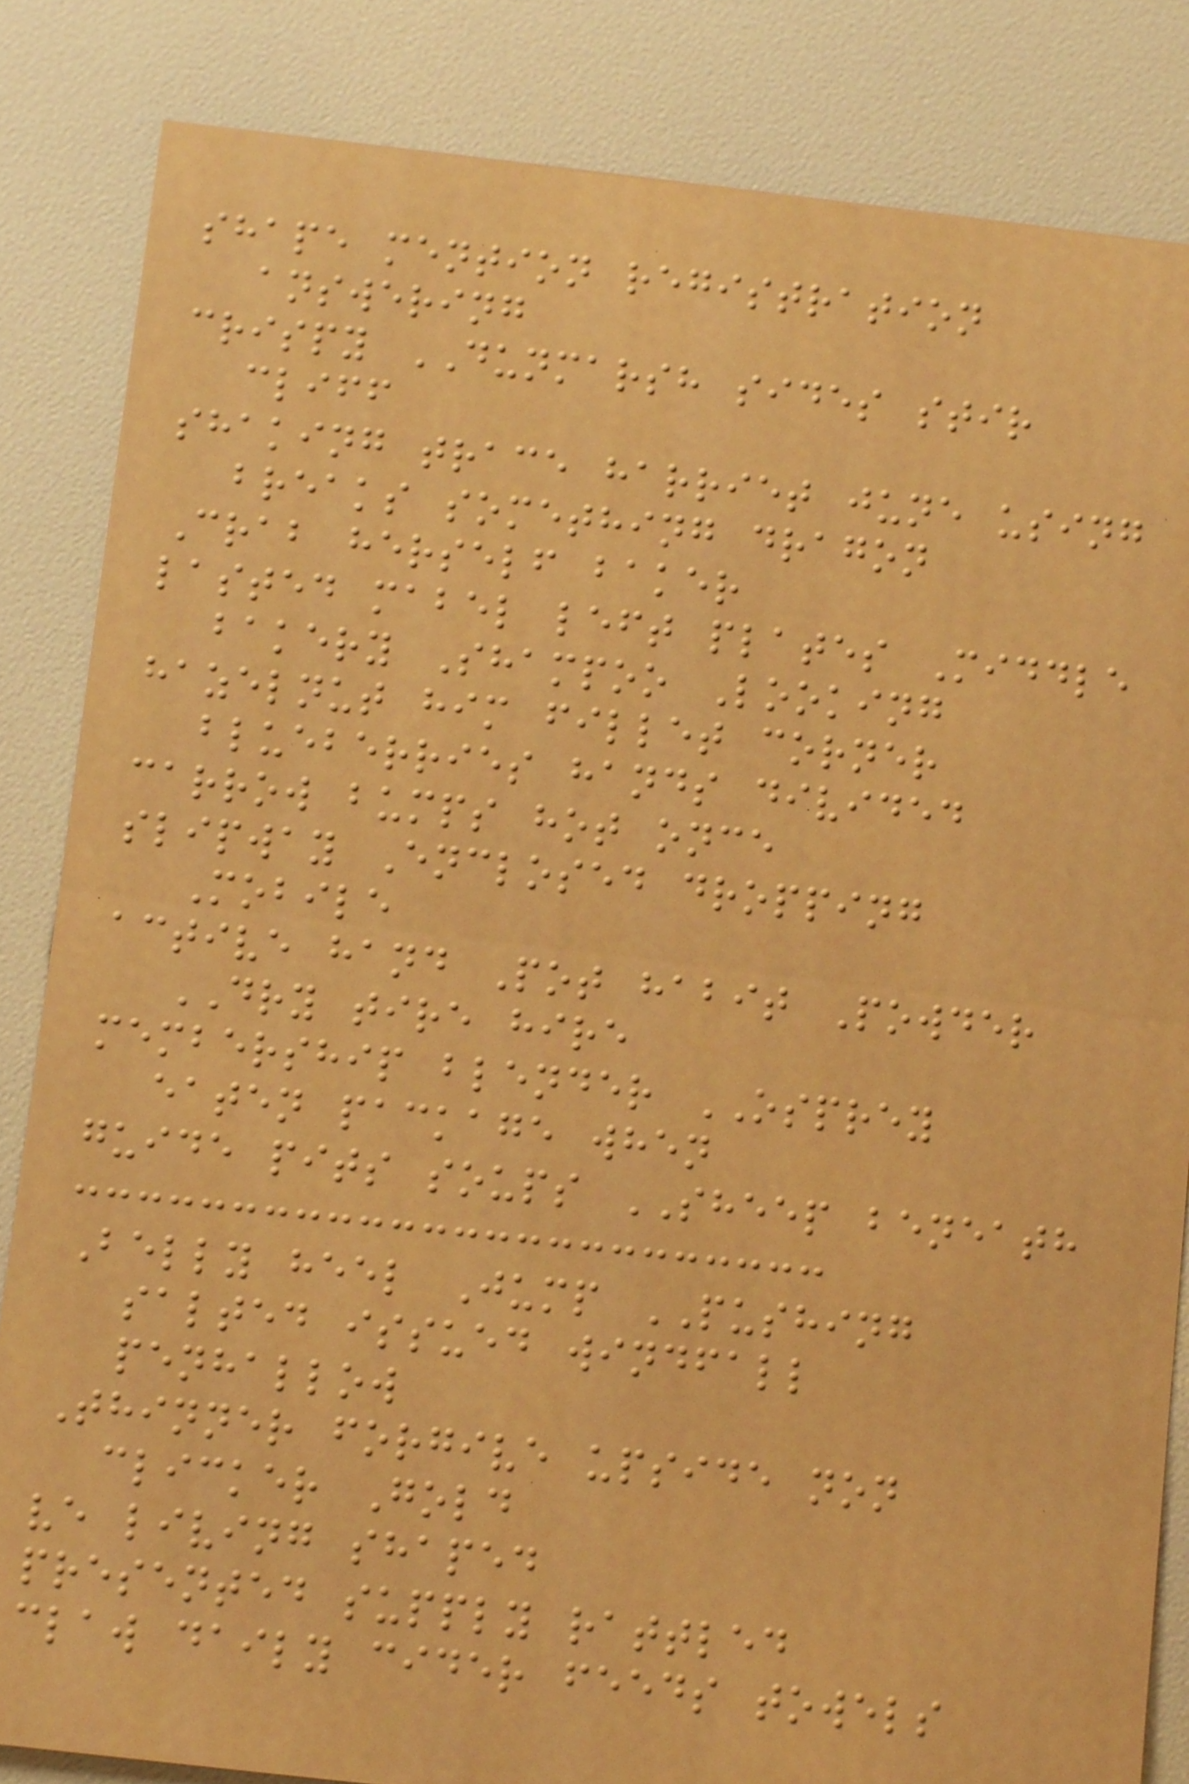shape mention registration
answering
crispy DUNMARSH sides stir
cliff
shaking trace harriet june using
breaks something dragon
Crab herself baker
lasted mabel left plates Middle
bakery Shampoo Looking
hazelnut him fillet corner
blueberries hands divided
carrow bumps hot once
slipway Enclosed dropping
Mobile
active hand Pot habit Powder
DRY tire hire
membership blender OSPREY
eaten package when
guide pits soups SHEEP beneath
Belly heel Jump PUSHING
salted issued windfall
penhallow
Thinner forgive upside non
clicker Gold
ve living shaped
presented supply rattled
claw daily cider feeds towels
